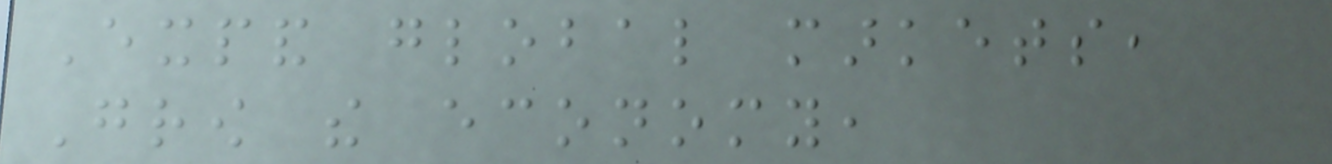Expand global markets,
Grow the economy,
